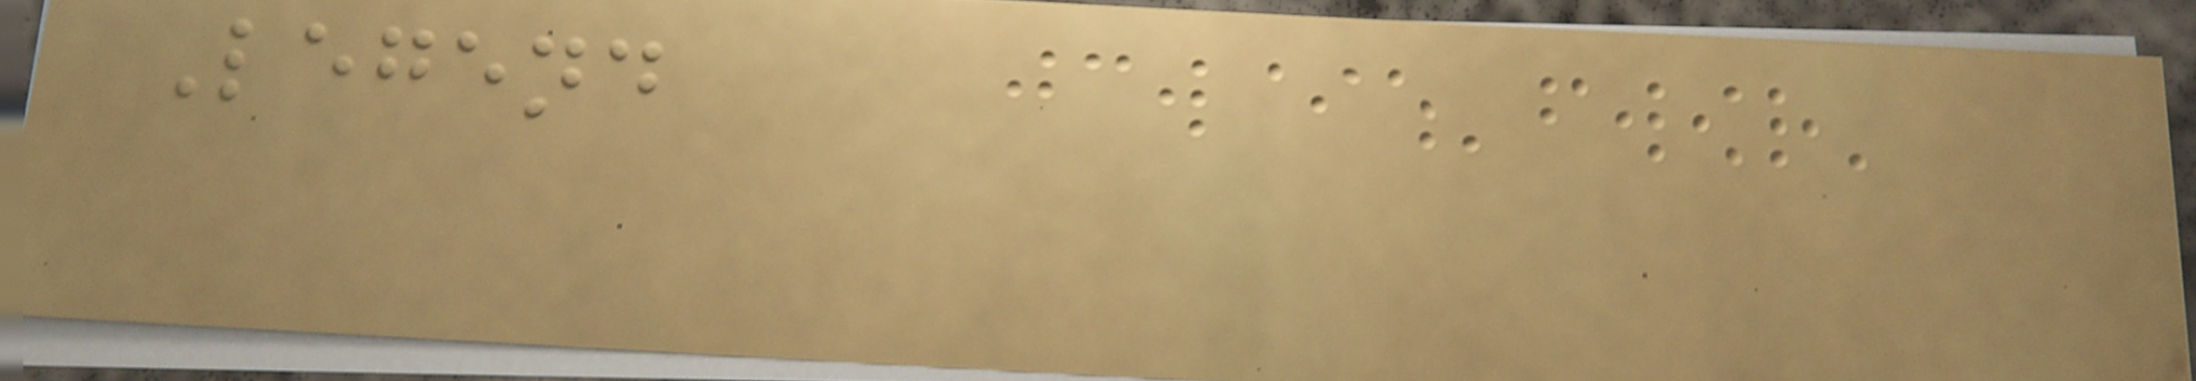Legend
